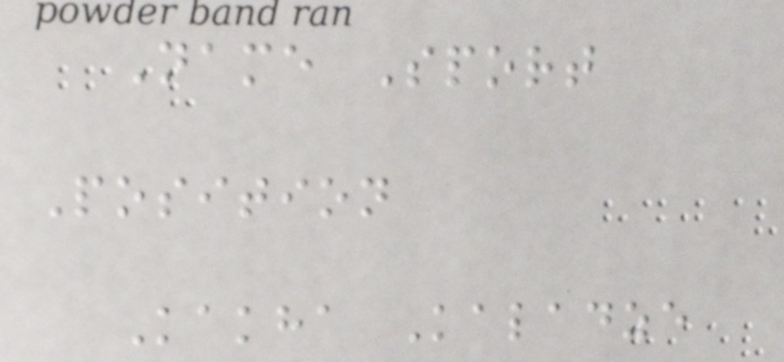Name Sport
Position
Kakha Kaladze
